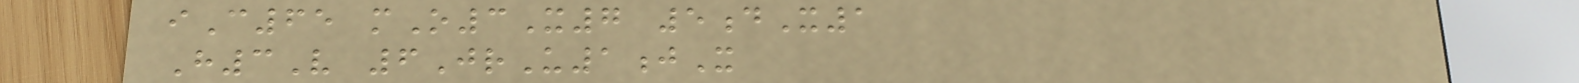iC65 mO3X7 5dX1
H3V 6JrU1jX
